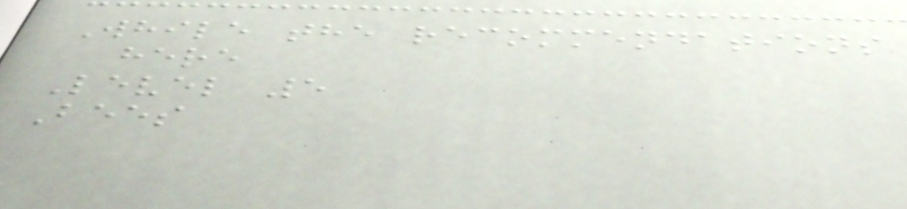While the recommendations
here
Level 5
Bees
